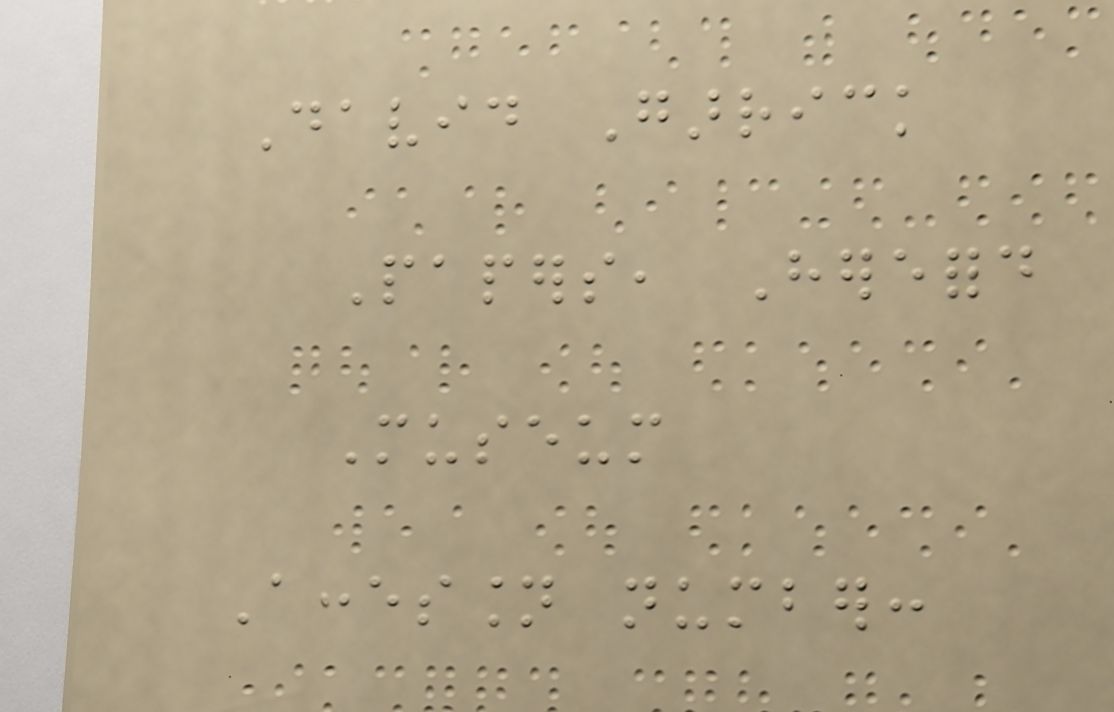David Garrick
Papers, Hereford
Museum
Accession number:
